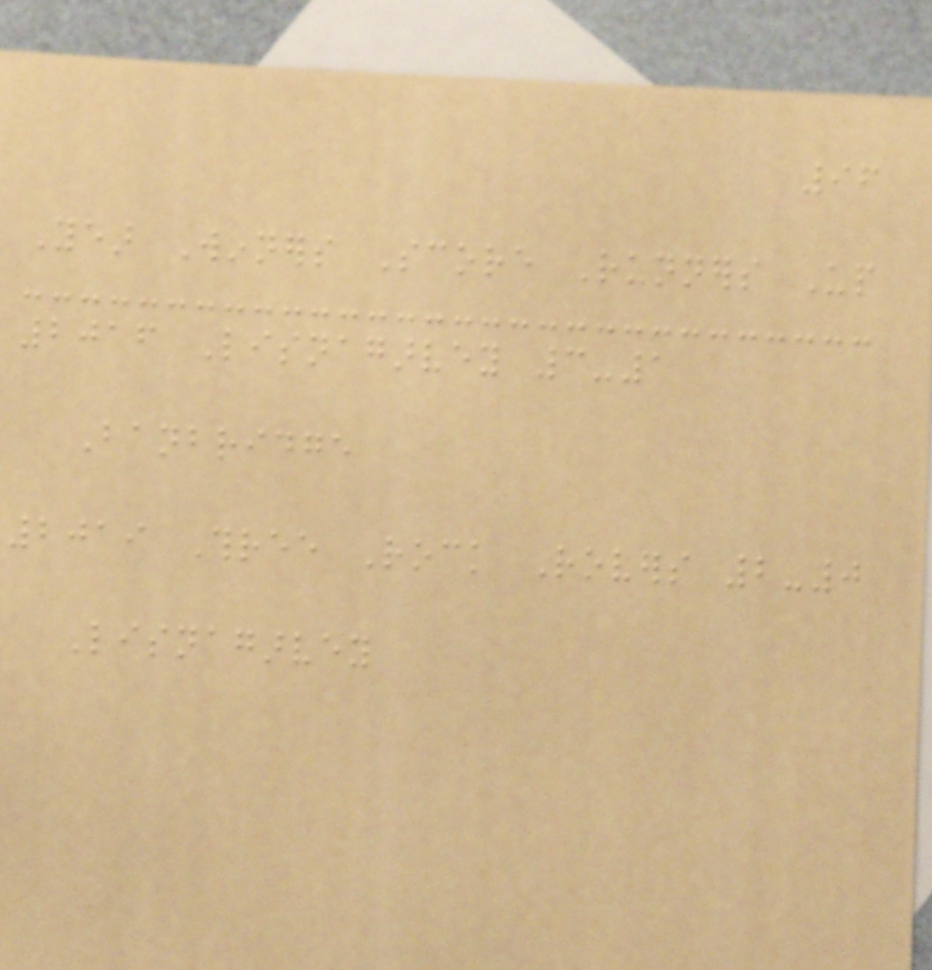96
Year Winners Score Runners Up
2016 Lisnagarvey 3-1
Banbridge
2019 Three Rock Rovers 2-0
Lisnagarvey
